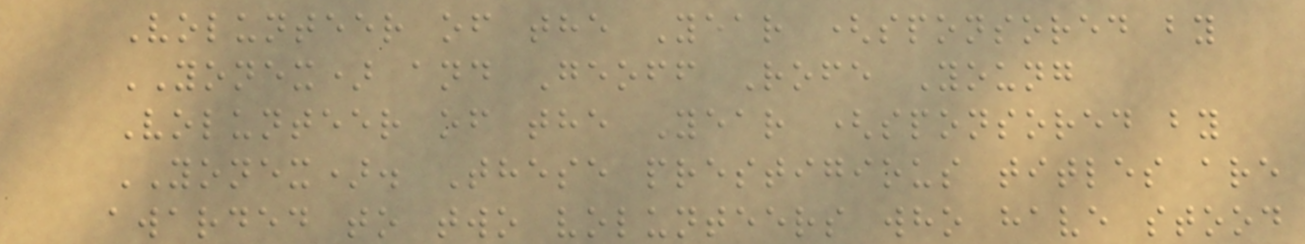Volunteer of the Year (sponsored by
YONEX) and Geoff Rofe Young
Volunteer of the Year (sponsored by
YONEX). These prestigious titles are
awarded to two volunteers who have stood
